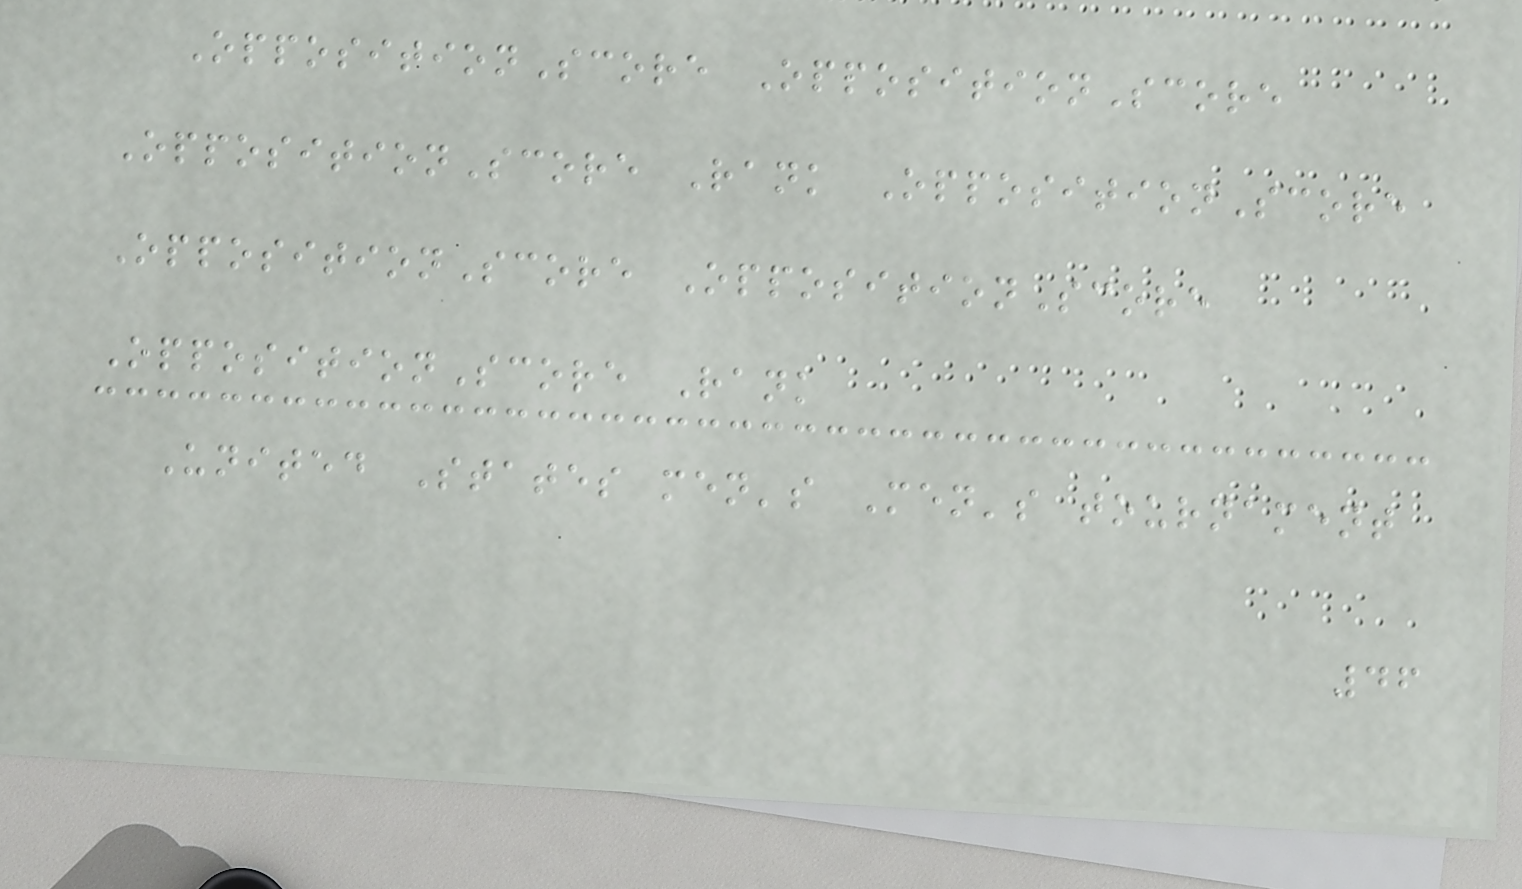OppositionScore OppositionScore
OppositionScore Rank OppositionScore
OppositionScore OppositionScore
OppositionScore Rank
United States men's Men's tournament
46
